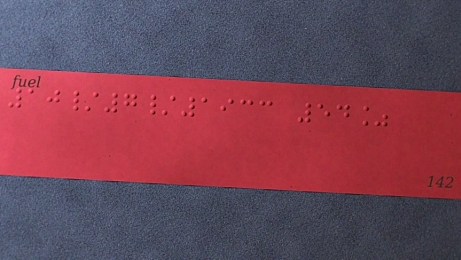10/7/1933 54%
